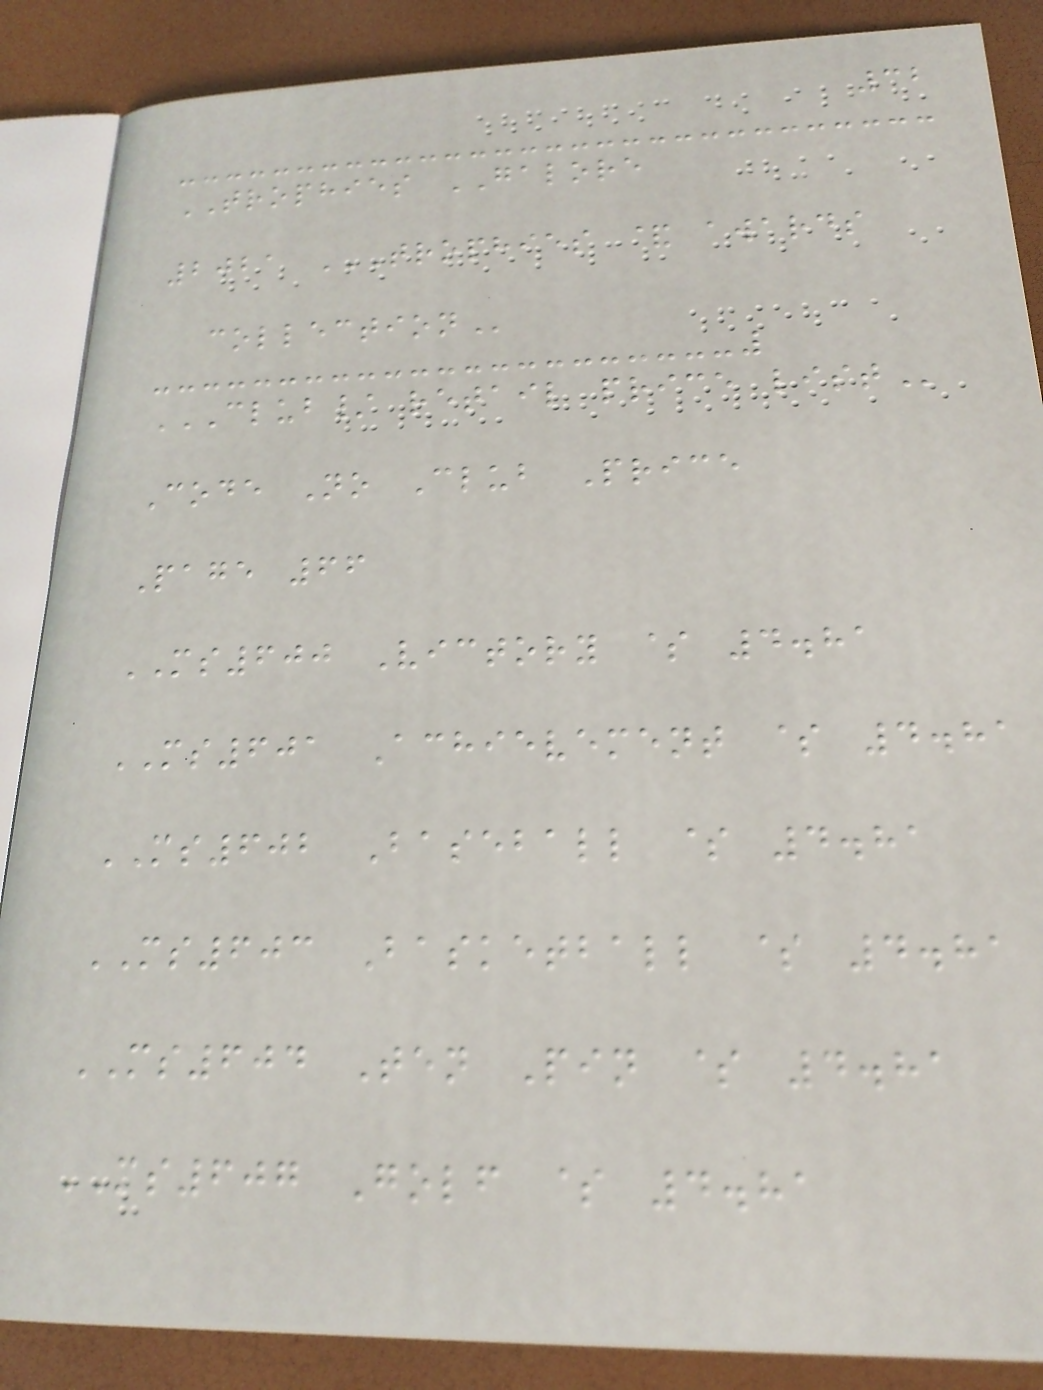32
TROPHIES GALORE
2021 TROPHIES & AWARDS
COLLECTION
CLUB/ RETAIL PRICE LIST
Code No Club Price
Page 66
MS600 Victory $ 4.81
MS601 Achievement $ 4.81
MS602 Baseball $ 4.81
MS603 Basketball $ 4.81
MS604 Ten Pin $ 4.81
MS607 Golf $ 4.81
